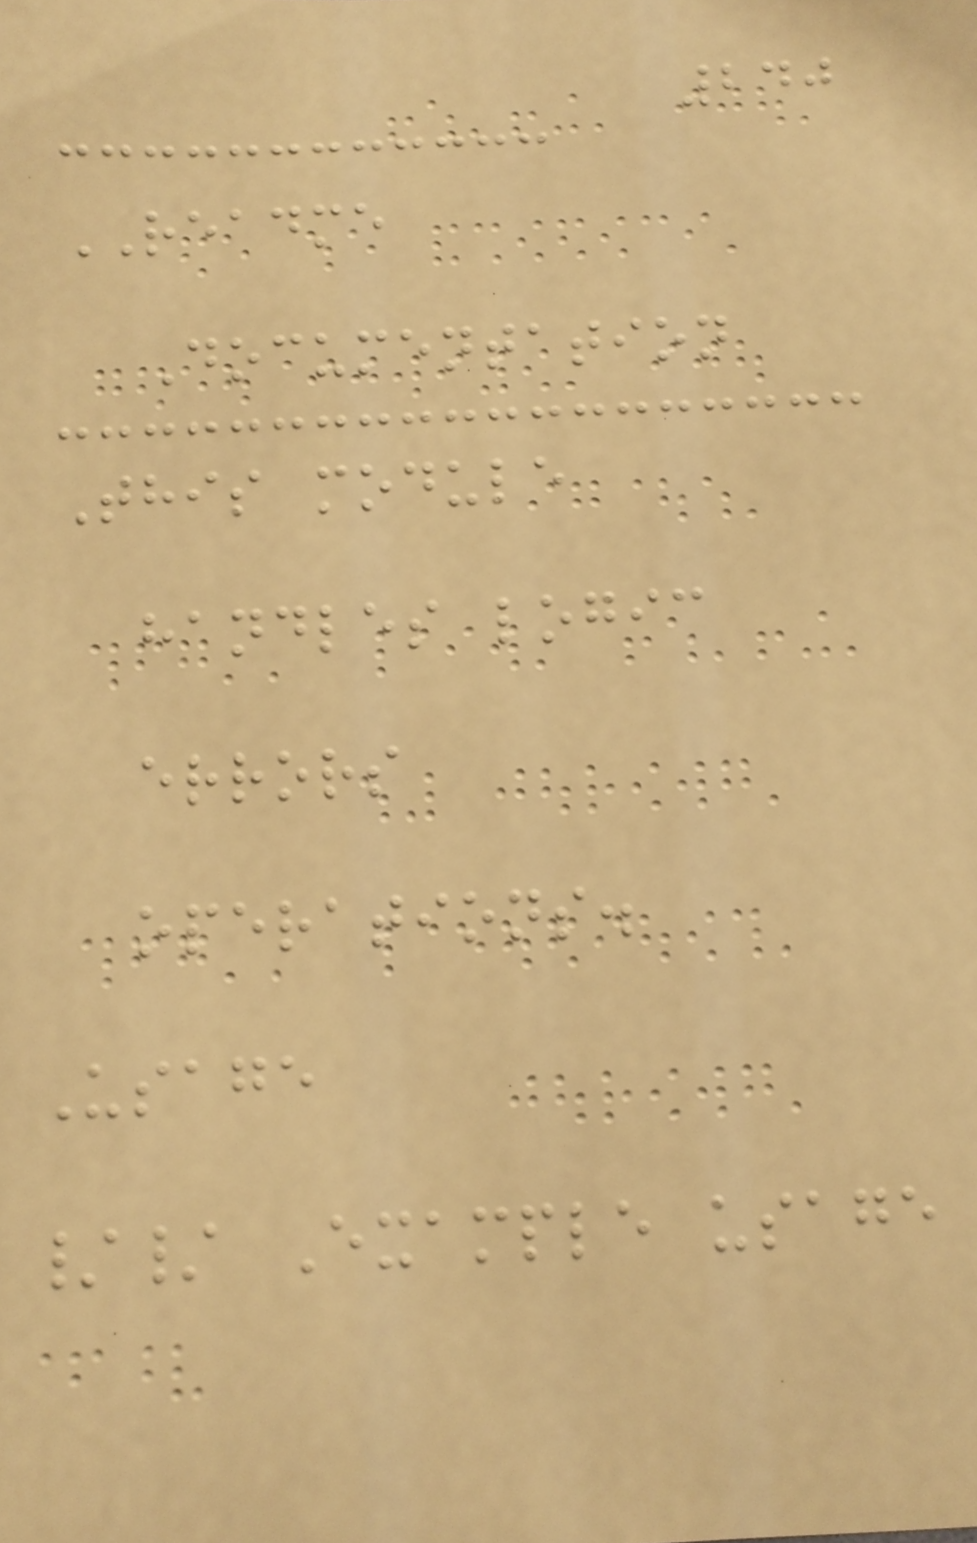240
README
Documentation
This module
handles logic
errors
operations.
Usage
// Example usage
